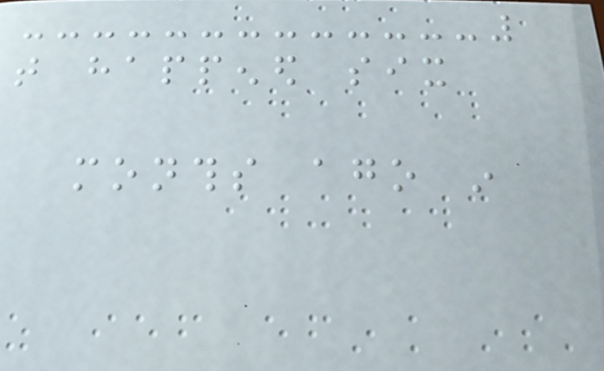that happened six
months ago in
